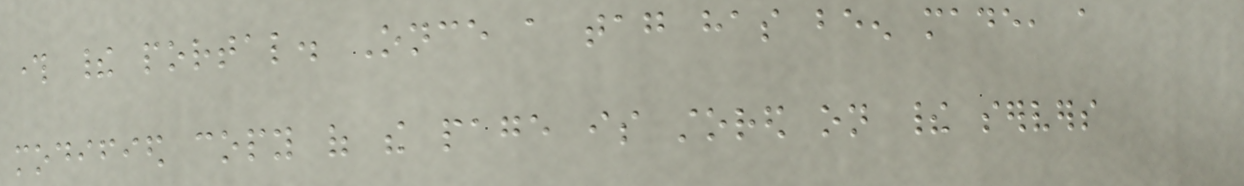through their portal. Once a tag has been made, a
modified copy of the page is stored on their servers
